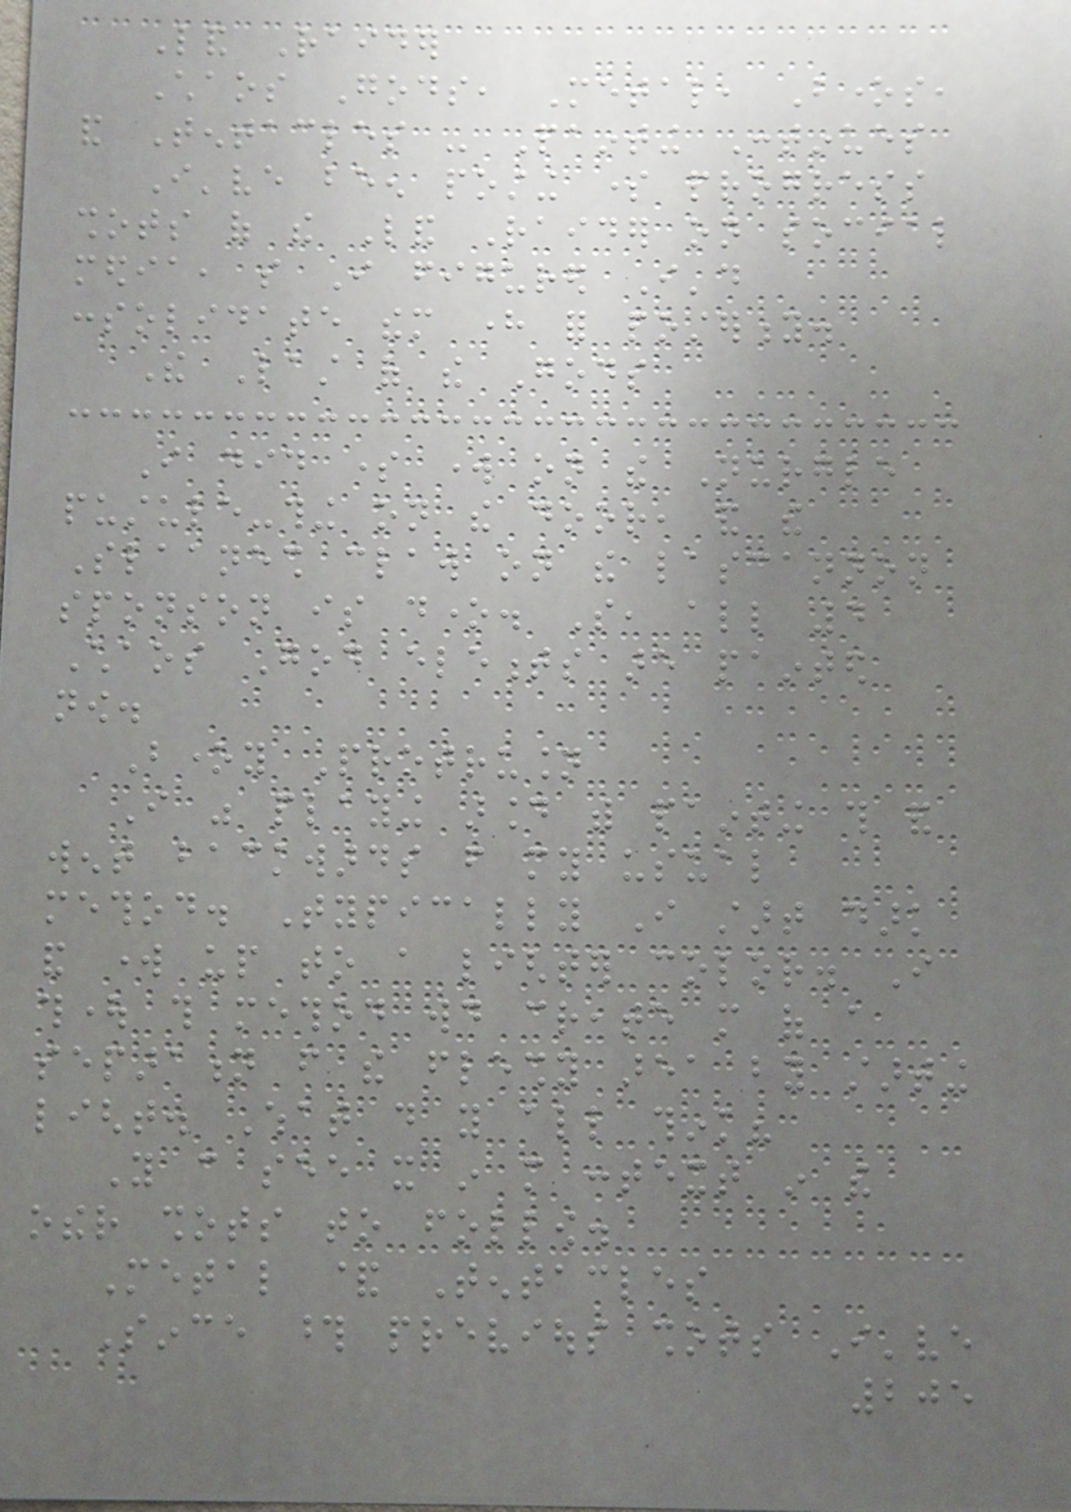Land Raider
Chaos Gods, Metal, Bones,
and Tentacles - Painting Continues
I've been posting some progress
shots of the Land Raider on social
media, so I figured I'd
consolidate them here for posterity.
The Last of the Gods
I did some work on the Nurgle
pustule-thing on the door, and the
Slaanesh claw on the lascannon
sponson is done. So, all 4
Chaos God elements are painted
now.
Boney Protrusion
I was playing around with painting this and
went backwards from my usual
method. Typically I start dark
and work up to a lighter color. I
thought this method would create more of a
separation from the fleshy area by starting
light. What do you all think?
You can see it in more context in the
other shots to follow.
Metal & Tentacles
Since those previous shots I've
205
